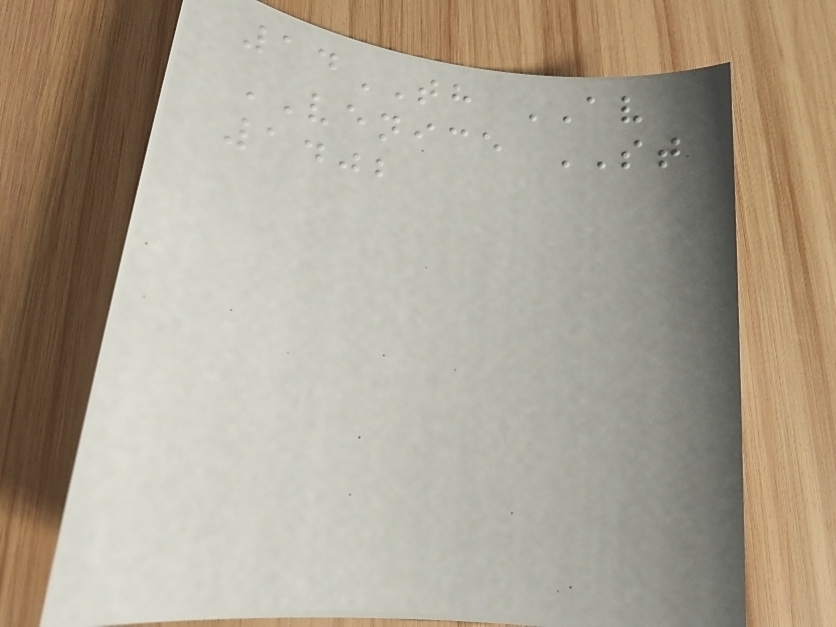14TH AV
VENICE ST
1402
